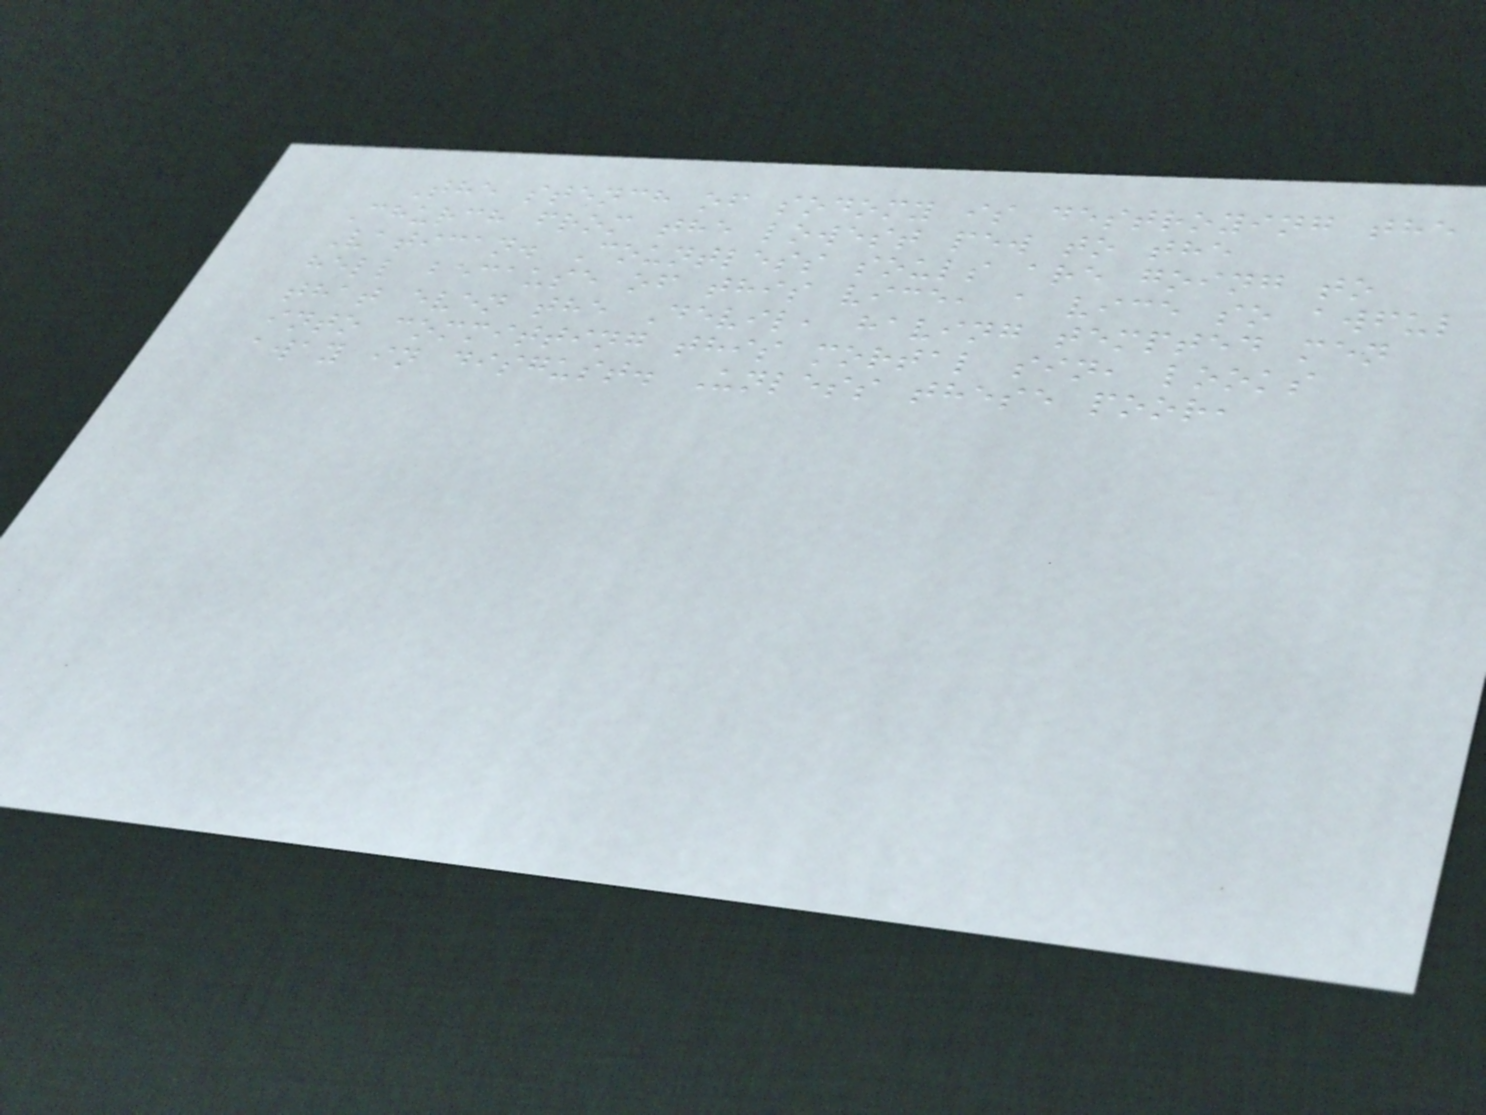The stench of sodomy is destroying the
Church from the lowest pew to the
Vatican. Countless souls are going to
hell because of this vice, a vice so awful
that even the Devil, having tempted men
into committing this mortal sin, looks
away in disgust. Unless these poor,
